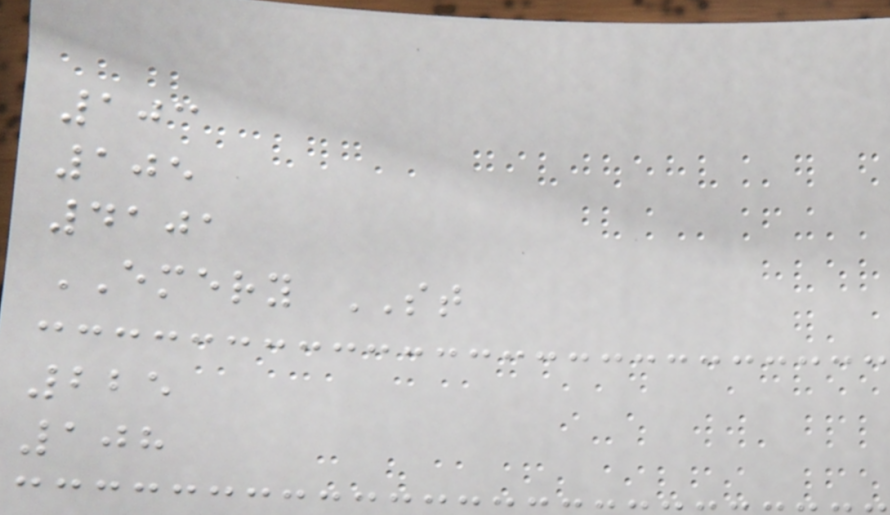103
105
4101
EMERY ST
225
108
